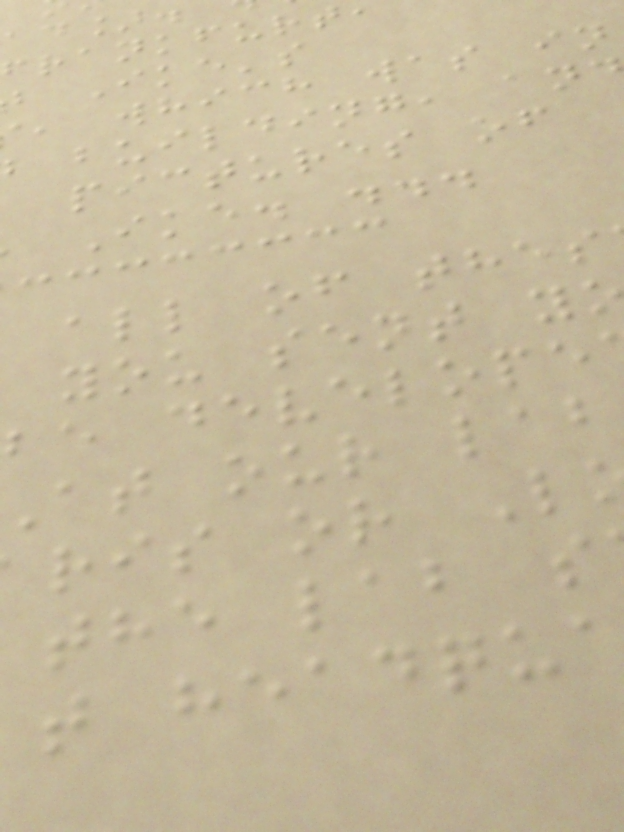Ike's
, which was in
building, an
pictures of
Ike. ...
all of thes
you sent y
be develope
at our lab
ris or L
the lab s
t headqu
